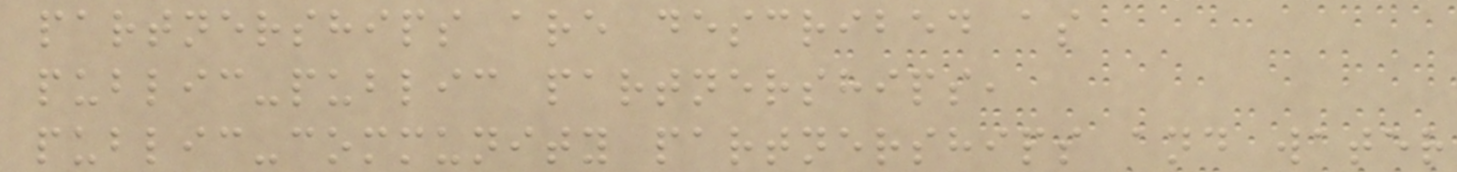partnerships are described as
public-public partnerships,
public-community partnerships and water
